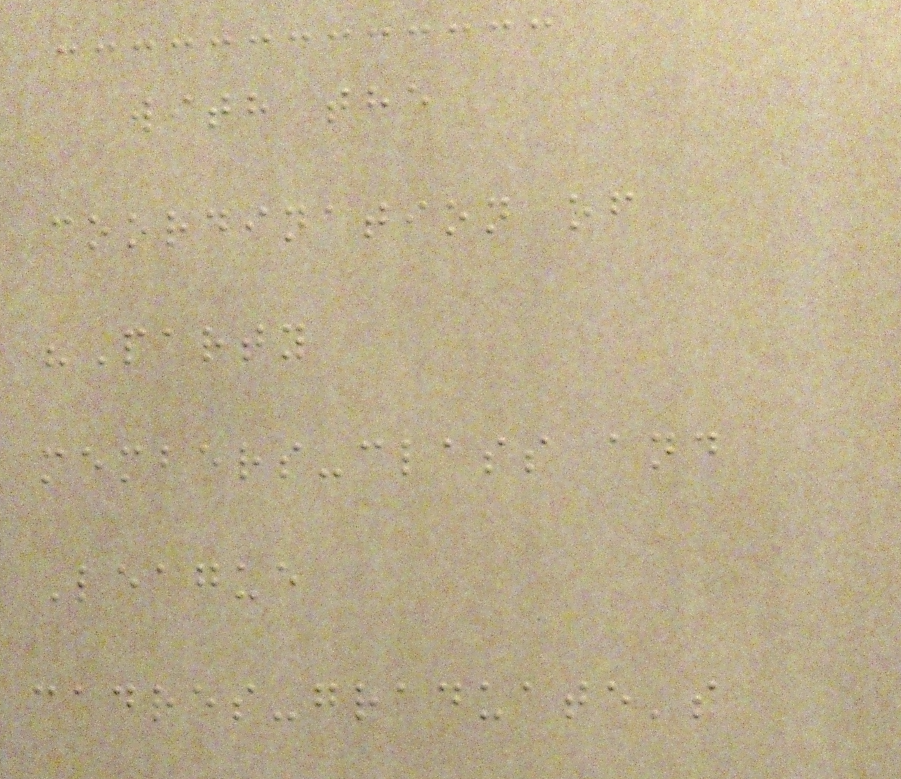with the
coordination of
"Party
members-class and
League
cadres-graduate's
